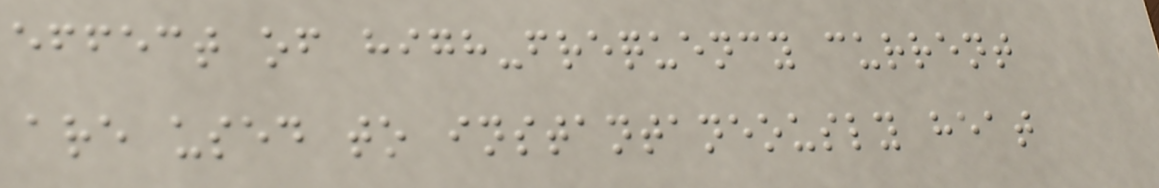effect of high-frequency current
are used to instantaneously heat
